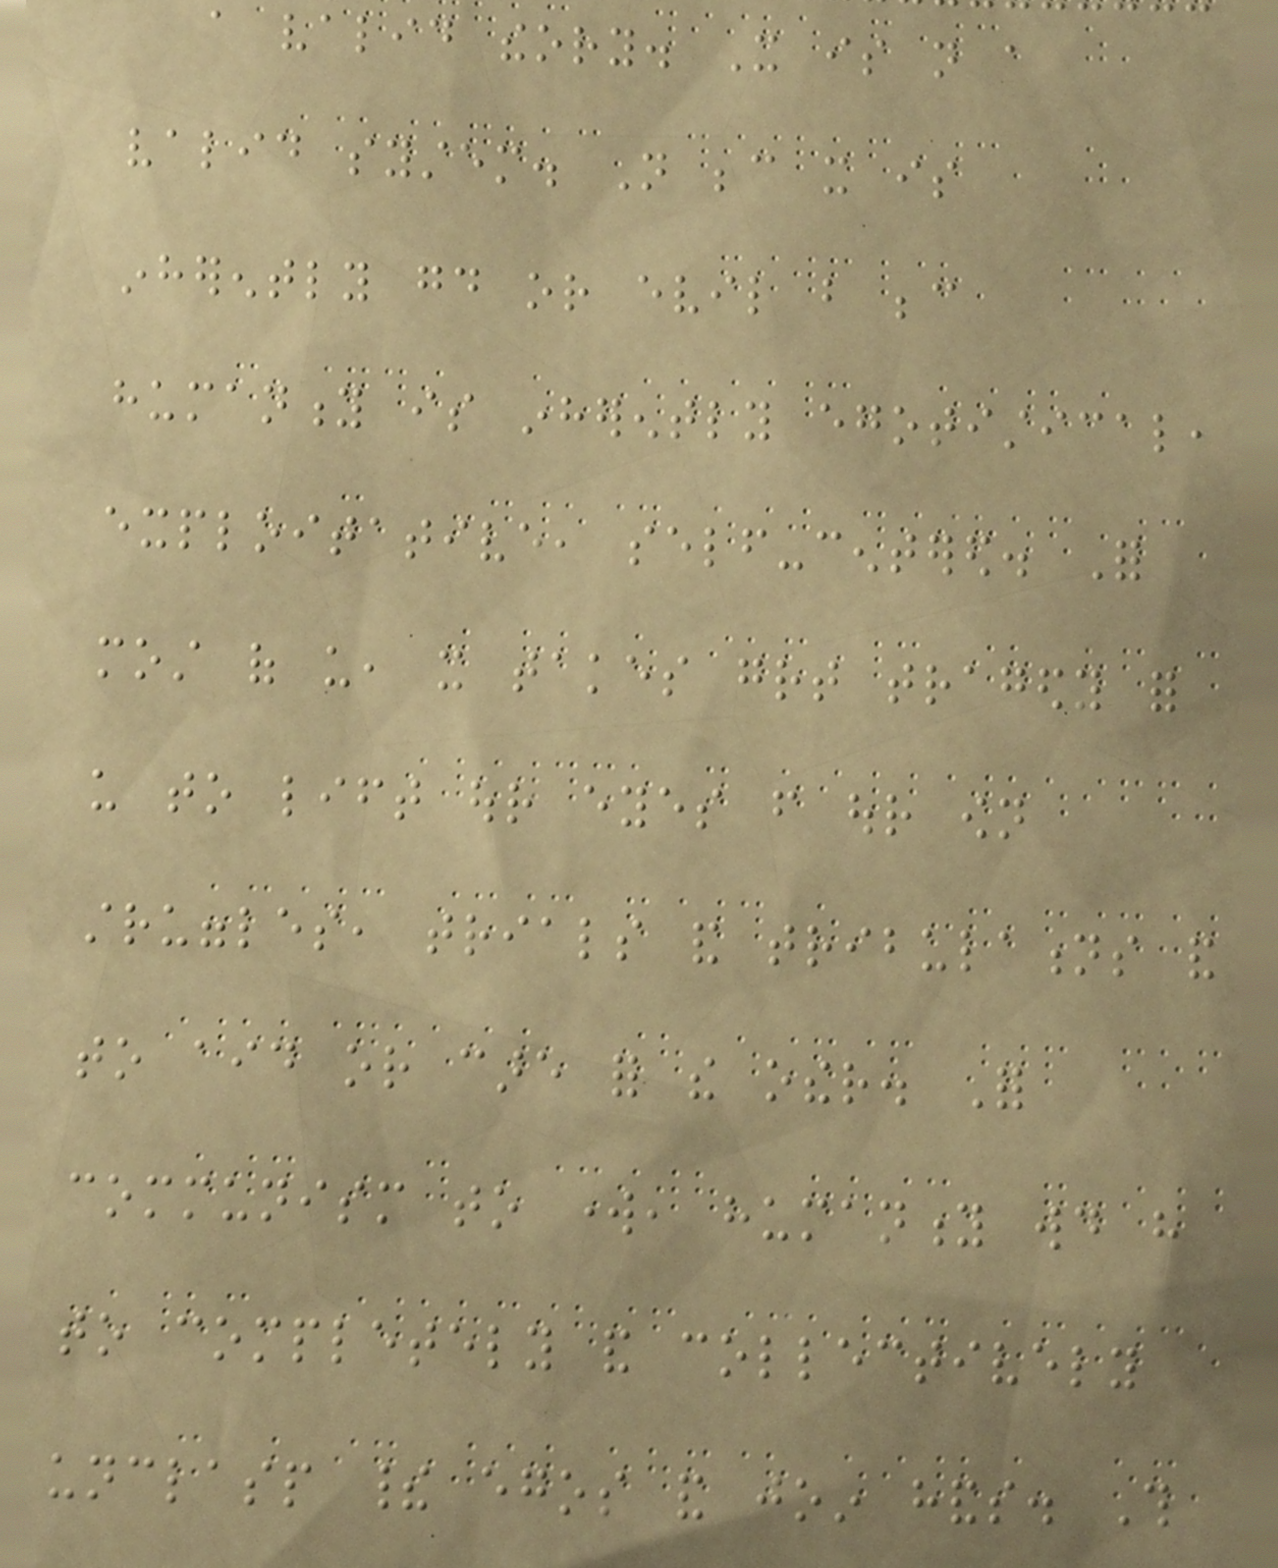a valid theory. It is not a
valid system. Not because it is
inherently good or evil but because
humanity is inherently egotistical,
exploitative, self-centered. For
most of us, it takes great tragedy for
us to lift our eyes from our own
struggles, trials and tribulations and
to aid or care for the other. For
communism to work, humanity would have
to completely and collectively
unclasp their egos and join hands. This
